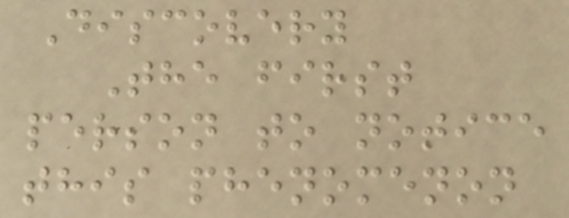Discovery
The first
person to notice
this phenomenon
